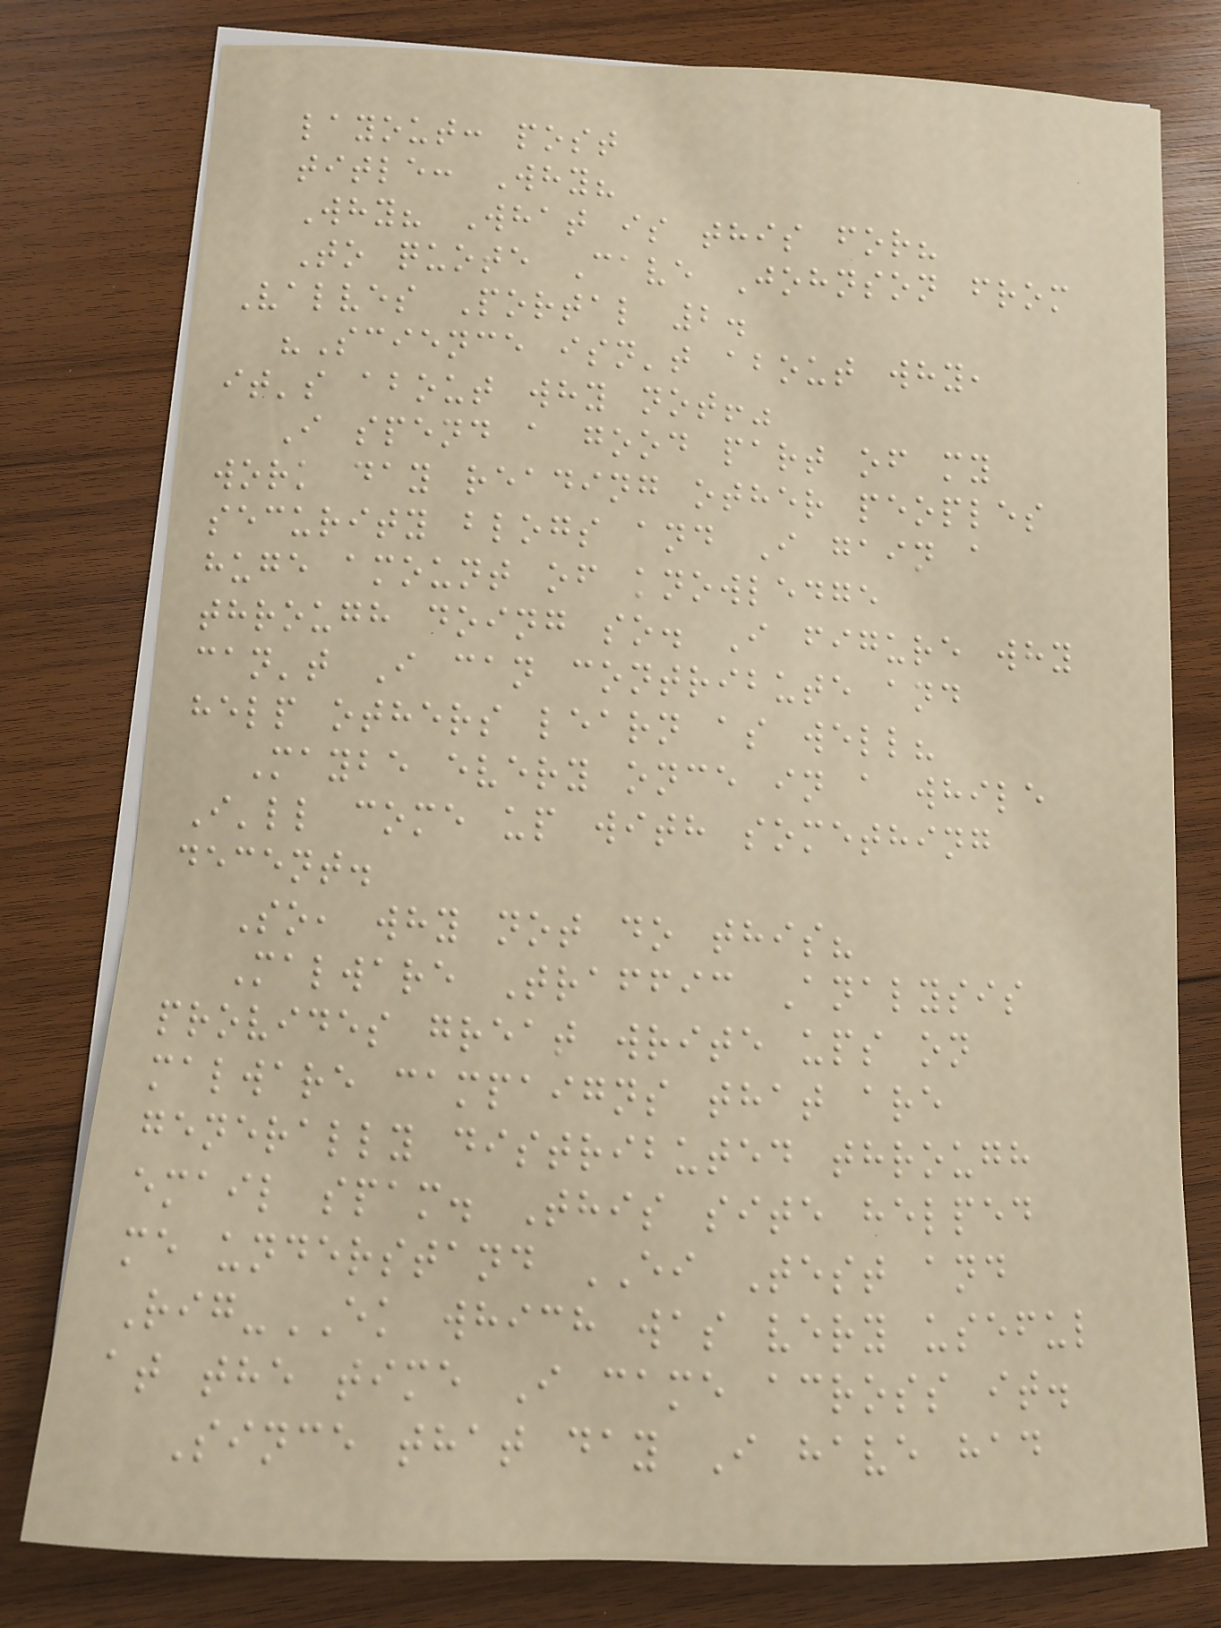layout: post
title: Why?
Why? What is this for?
To quote Cave Johnson from
Valves Portal 2.
"Science isn't about why,
it's about why not!"
I spend a good part of my
work day reading other peoples
security blogs and I gain a
huge amount of knowledge
through doing so. I figure why
can't I can contribute and
help others learn as well?
Maybe every once in a while
I'll come up with something
decent.
So, why not do this?
Malware Traffic Analysis
provides great write ups on
malware campaigns that are
generally distributed through
email spam. This site helped
me understand EI Test and
Rig-EK which was very useful
at the time I came across it.
Since that day I have had
